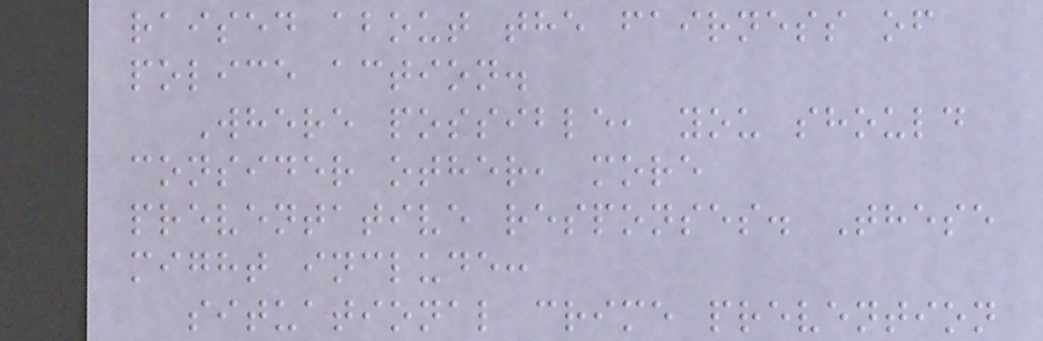raised about the fairness of
police action.
Where possible, you should
consider other, more
preventative responses. These
might include:
situational crime prevention
